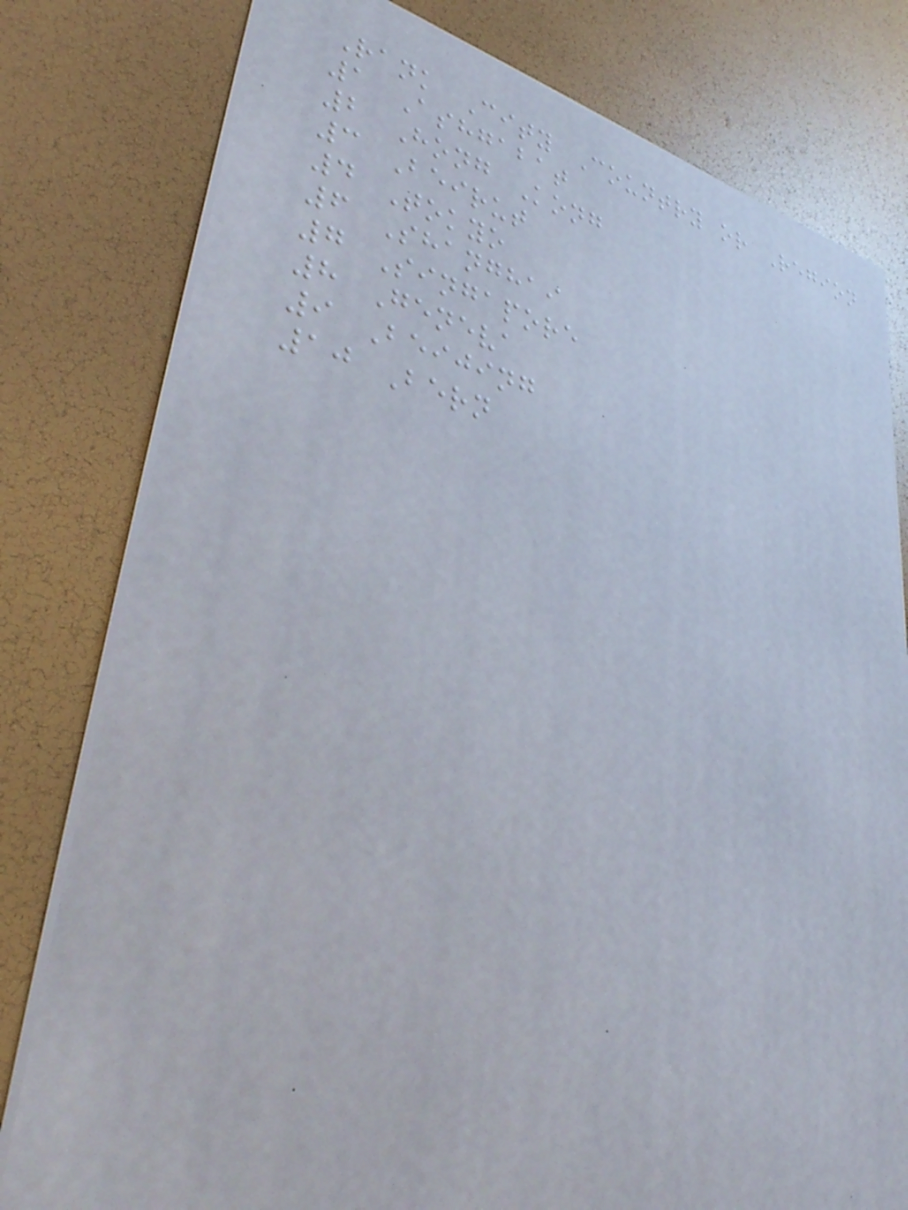Rank City Country or Region
1 Ashgabat
2 Hong Kong
3 Beirut
4 Tokyo
6 Shanghai
7 Singapore
8 Geneva
9 Beijing
10 Bern
